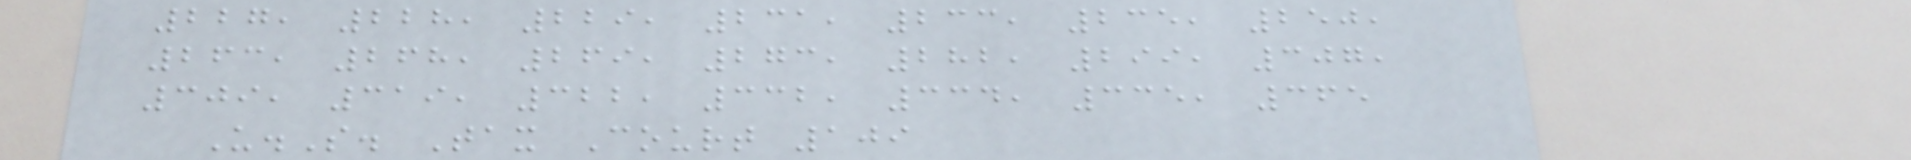227, 228, 229, 231, 233, 235, 250,
263, 268, 269, 273, 282, 299, 307,
309, 319, 322, 332, 334, 335, 365
U.S. Tax Court 109
